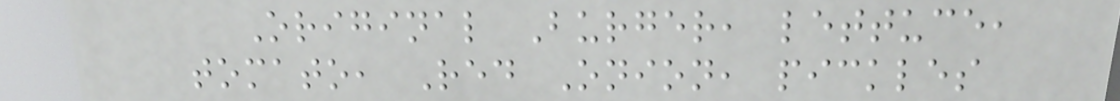Original Burger, lettuce,
tomato, Red Onion, pickles
